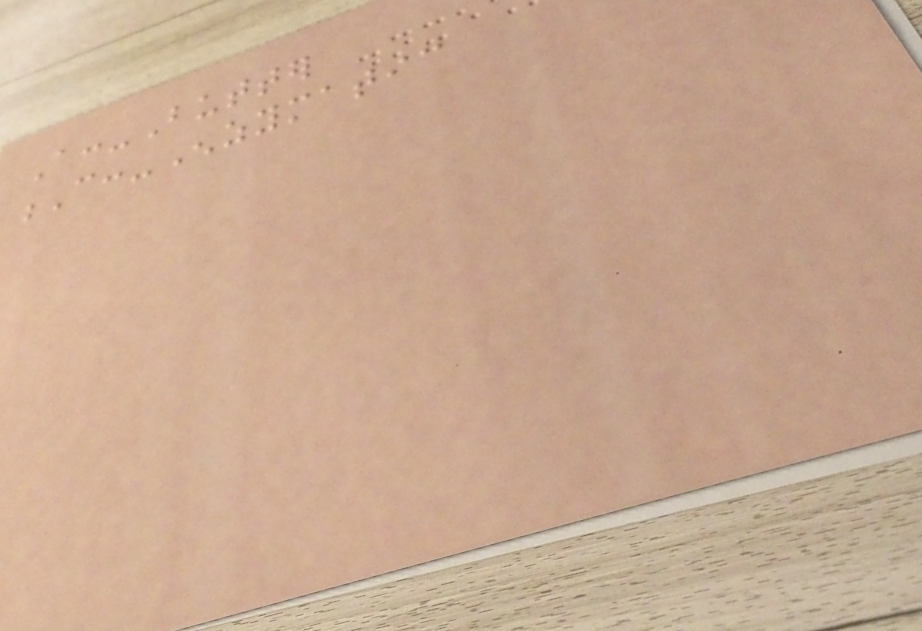A:-Butter
C:-Enzymatic
